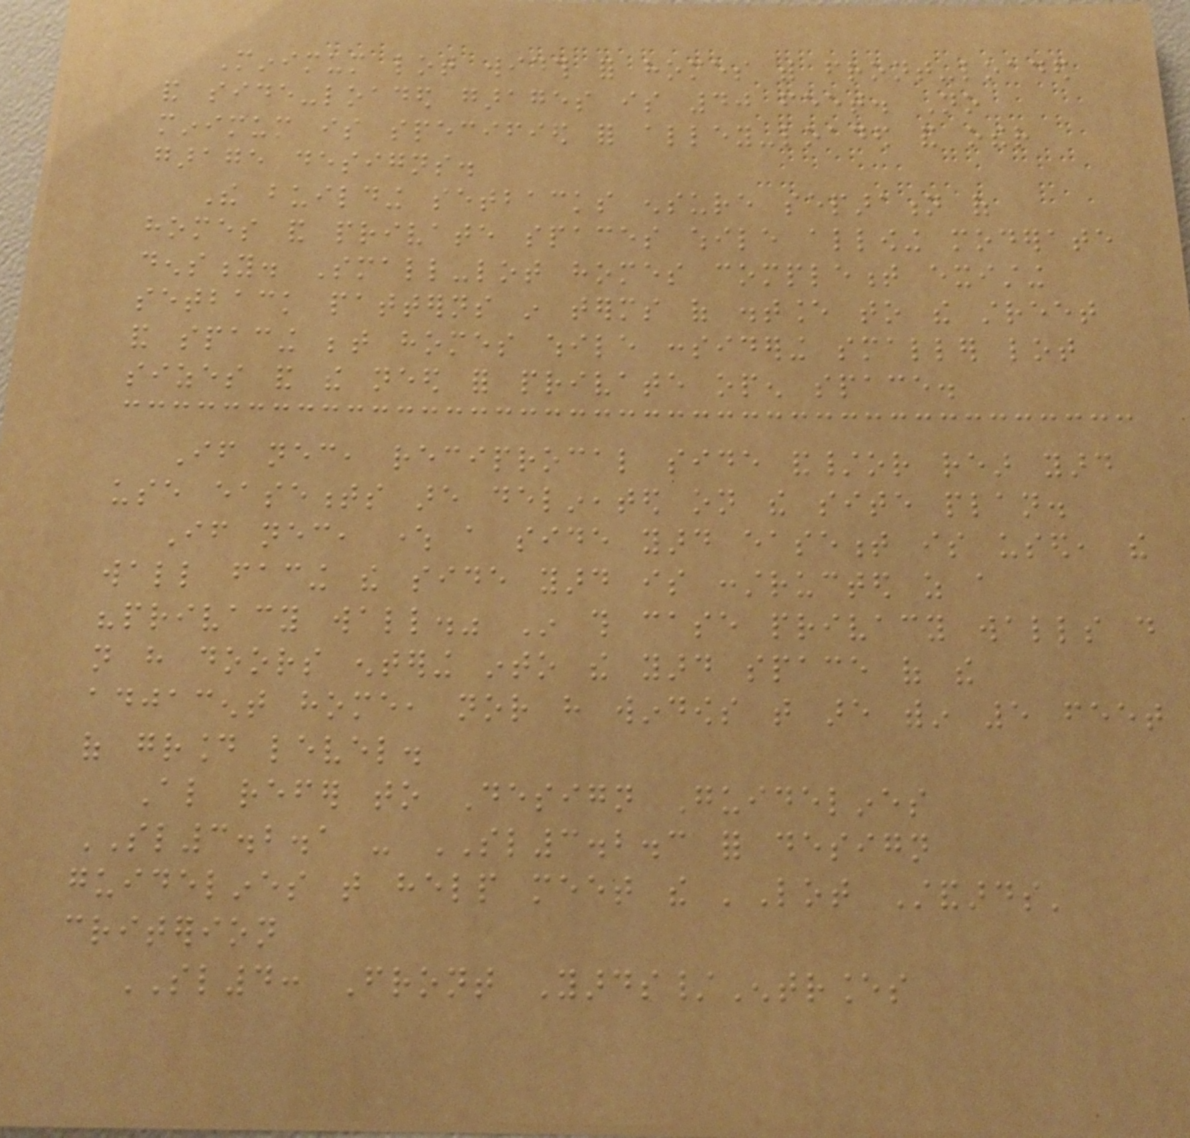Minimum lot width for homes with front-loaded
and side-loaded garages is 40 feet. No
minimum is specified for alley-loaded and other
garage designs.
The building setbacks ensure separation of
homes and private spaces while allowing moderate
density. Small-lot homes complement existing
setback patterns in terms of distance to the street
and spacing between homes while considering smaller lot
sizes and the need for private open space.
If necessary, reciprocal side and/or rear yard
use easements are delineated on the site plan.
If necessary, where a side yard easement is used, the
wall facing the side yard is constructed as a
"privacy wall." In this case privacy walls do
not have doors entering into the yard space of the
adjacent home, nor have windows that are within 5 feet
of ground level.
Also refer to Design Guidelines
SL3.2.1 - SL3.2.3 for design
guidelines that help meet the 'Lot Standards'
criterion
SL4: Front Yards/Entrances
